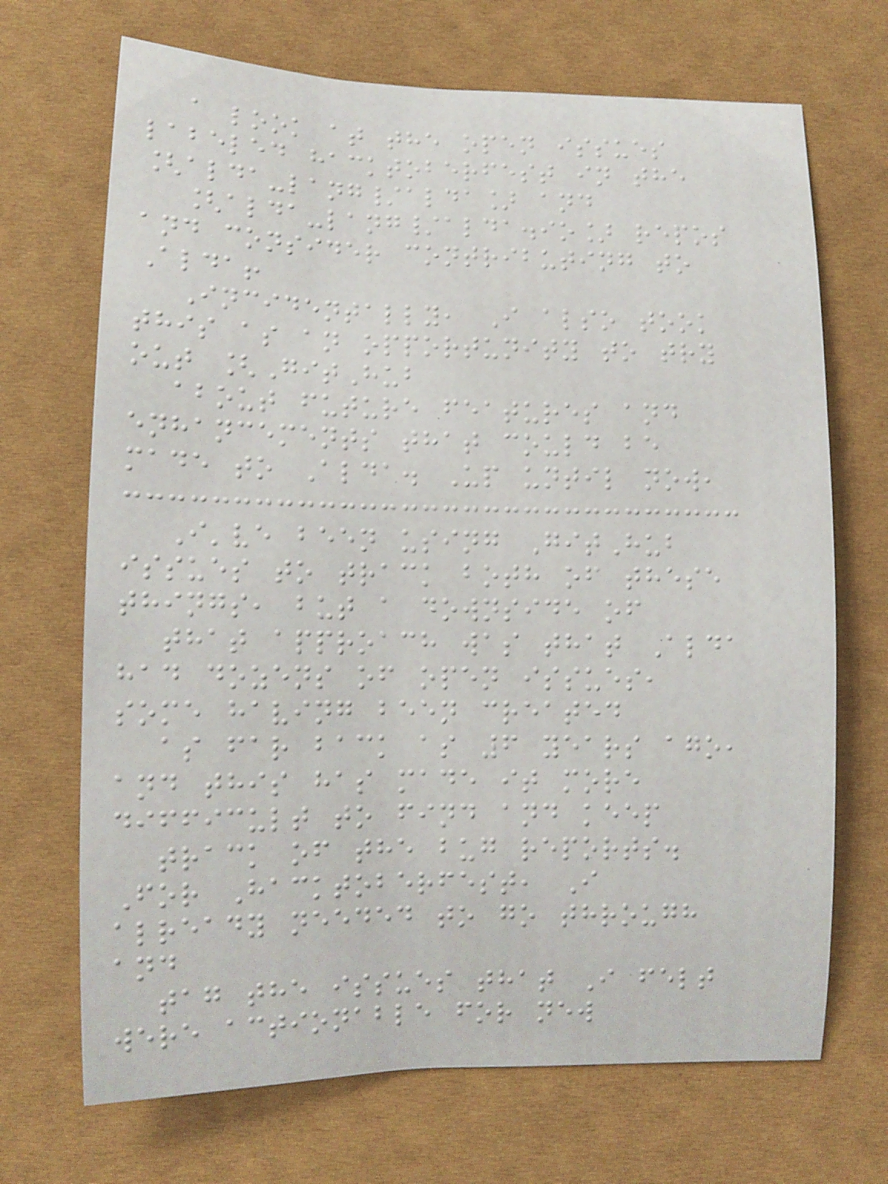a look at the open issues
labeled hacktoberfest in the
[alda-lang/alda] and
[alda-lang/alda.io] repos
and consider contributing to
Alda!
Incidentally, I also took
this as an opportunity to try
out [GitHub
about future features and
enhancements that could be
made to Alda. Up until now,
I've been using GitHub
issues to track both of these
things, but a downside of
that approach was that Alda
had dozens of open issues,
some having been created
as far back as 6 years ago,
and this has made it more
difficult to find and keep
track of the bug reports.
For Hacktoberfest, I
already needed to go through
and
tag the issues that I felt
were actionable for new
